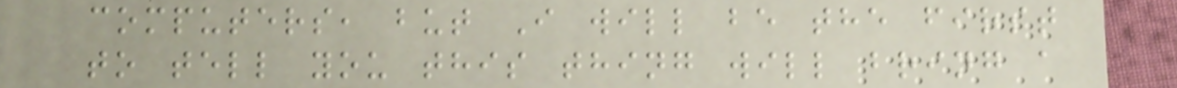computers, but I will be the first
to tell you this thing will bring a
